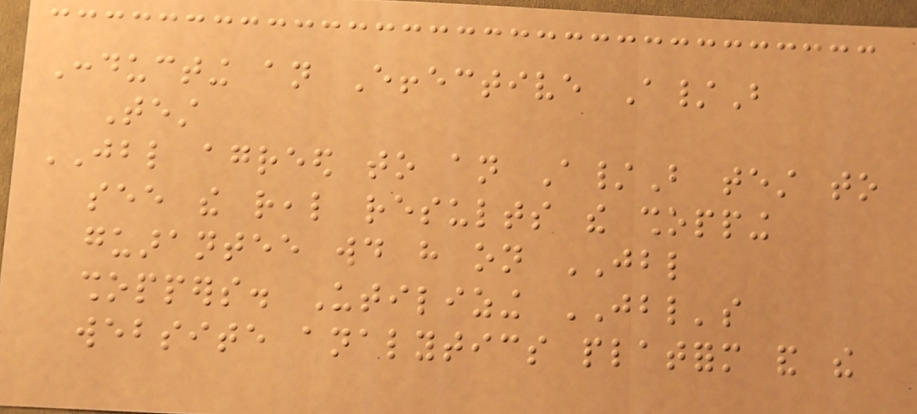Conducting an Effective A/B
Test
JBL agreed to an A/B test to
see the real results the shopping
guarantee would have on JBL
shoppers. Utilizing JBL's
website analytics platform and the
